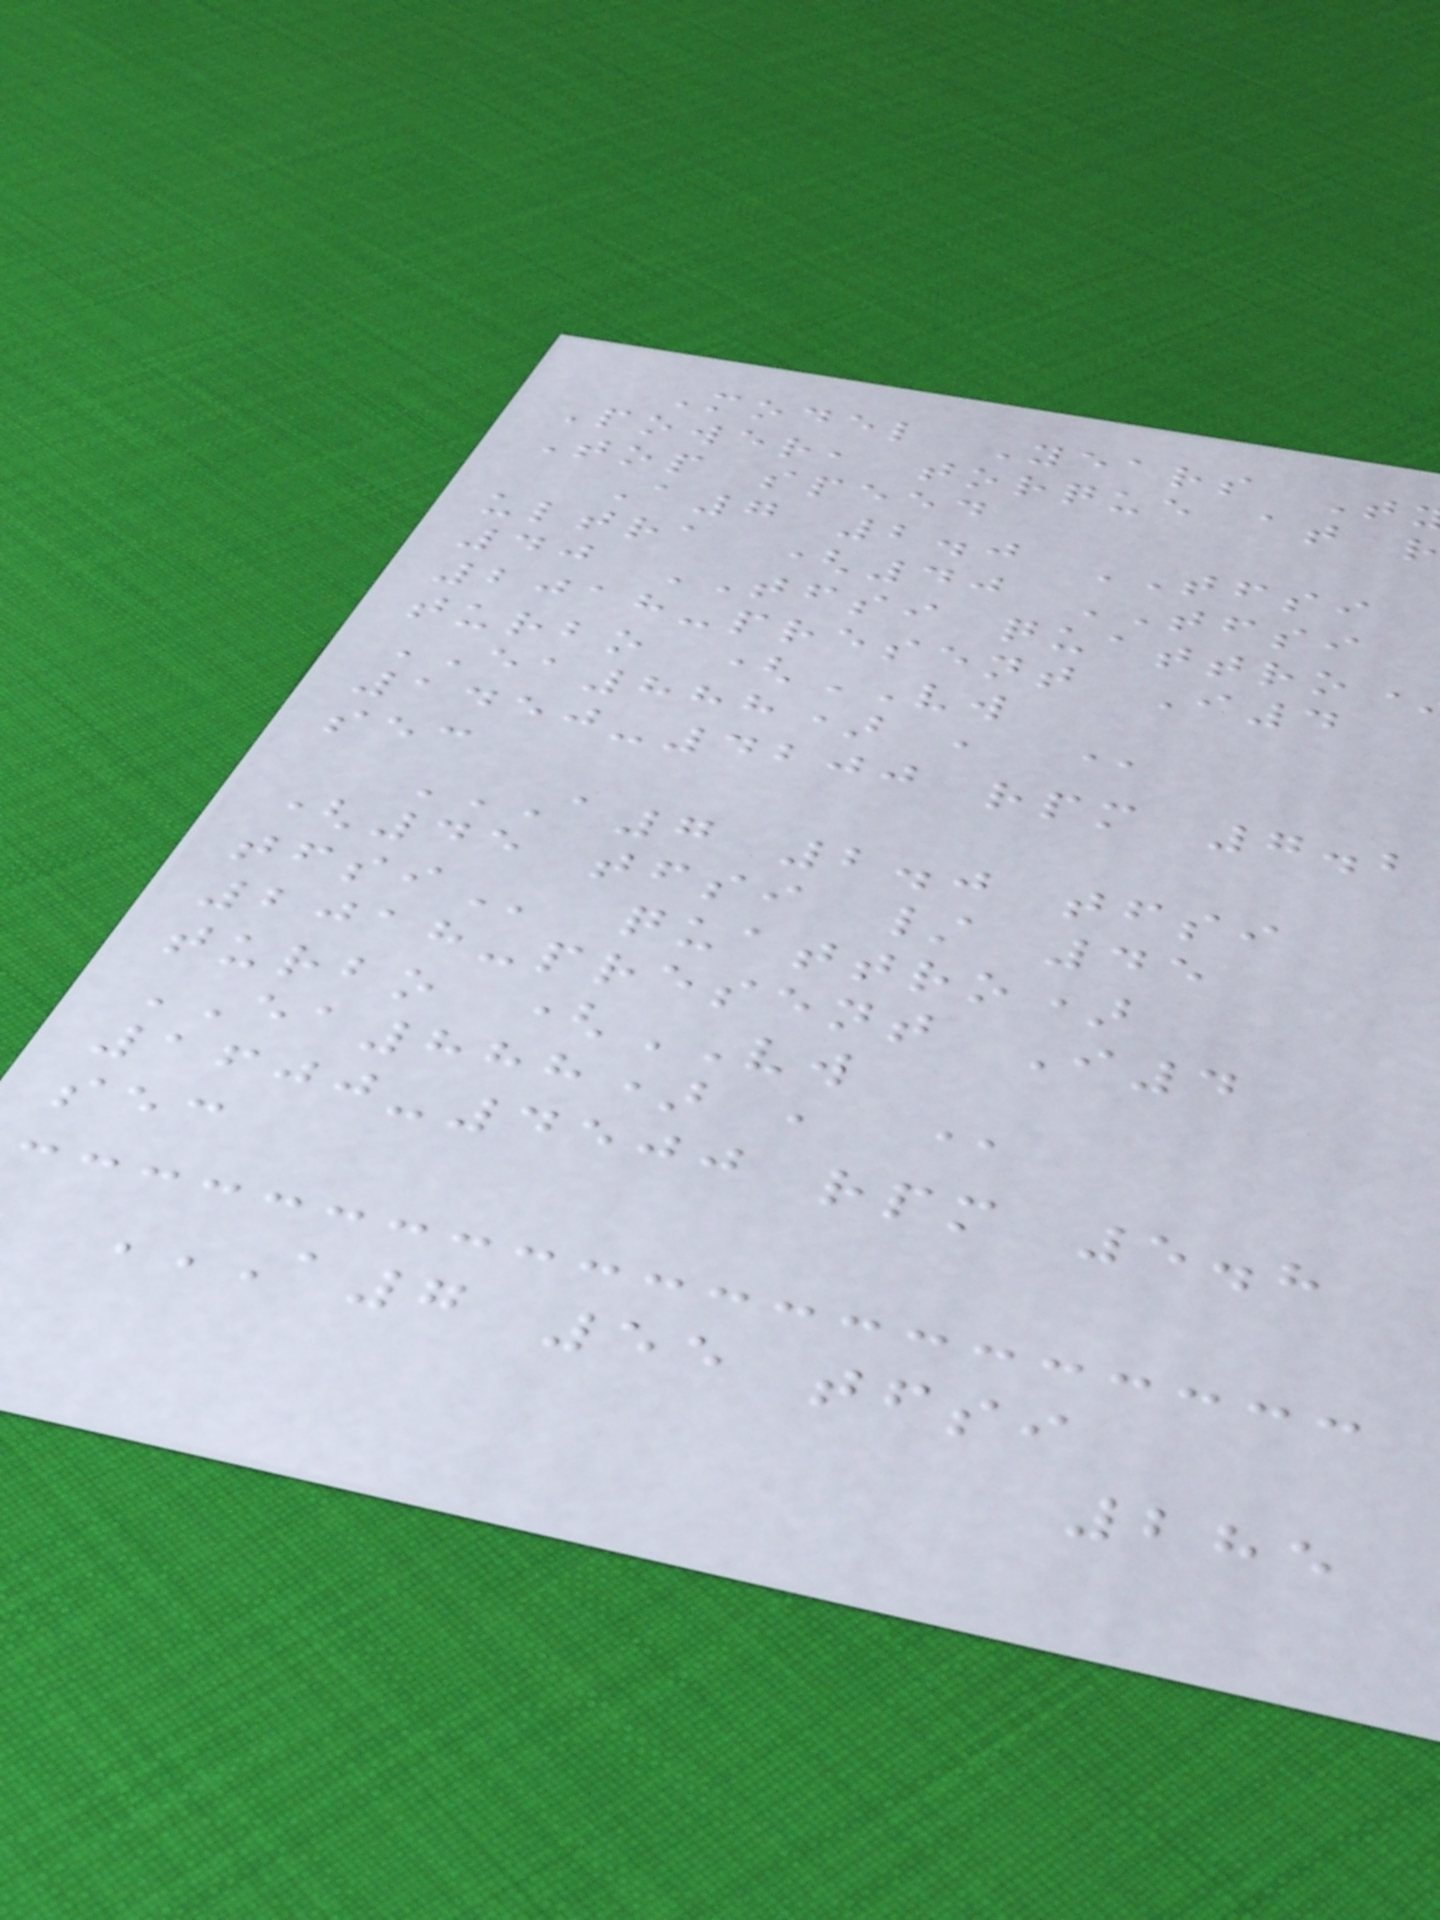Model Years T
Power, torque at r
Top speed
A7 2.0 TFSI
ultra (40 TFSI
40 TFSI quattro
2018-present I4
turbo (VW
EA888) , @
1450-4200 rpm 7.2
sec
A7 2.0 TFSI
(45 tfsi / 45
quattro)
2018-present I4
turbo (VW
EA888) , @
1600-4500 rpm 5.8
sec
A7 55 TFSI
285
